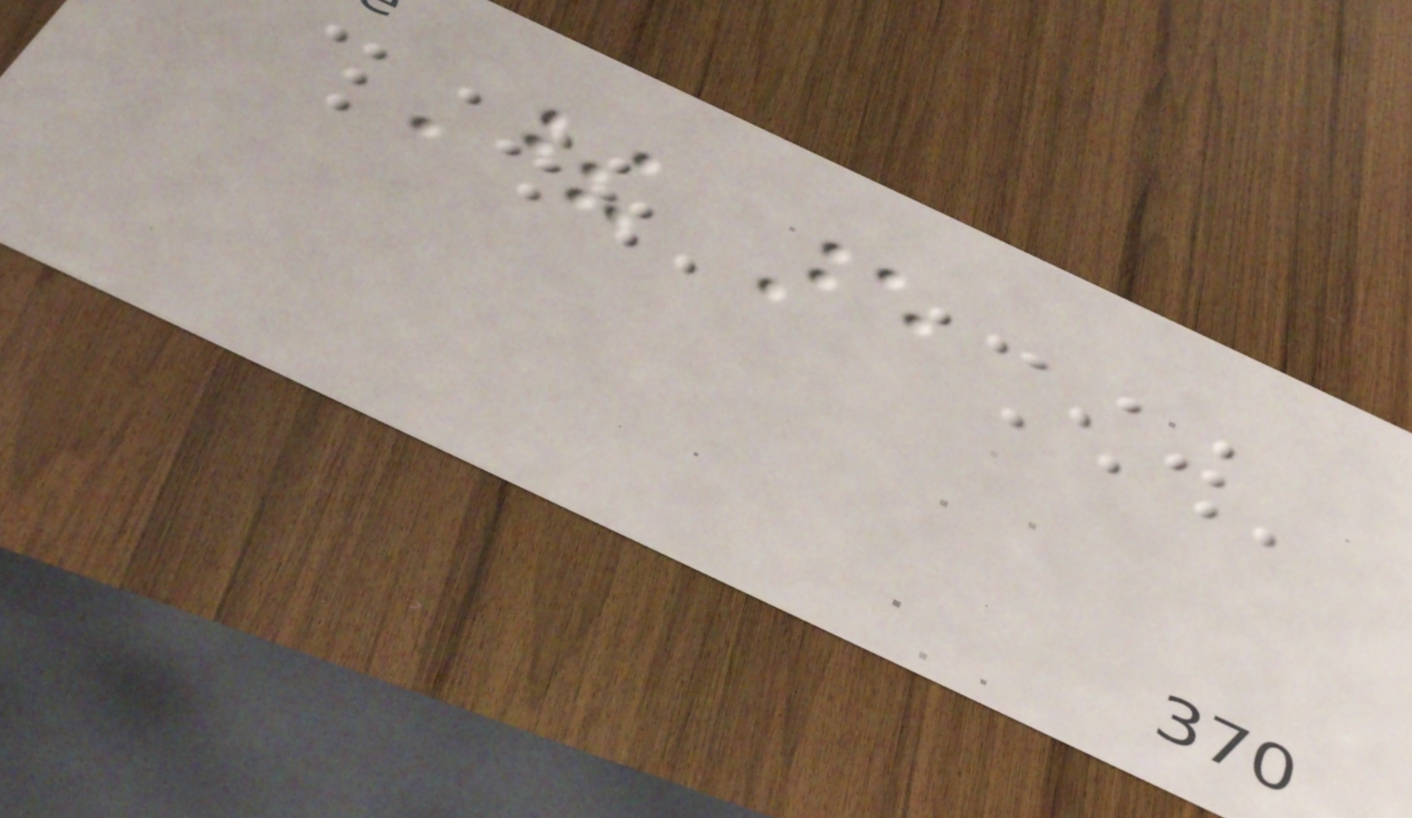These are
